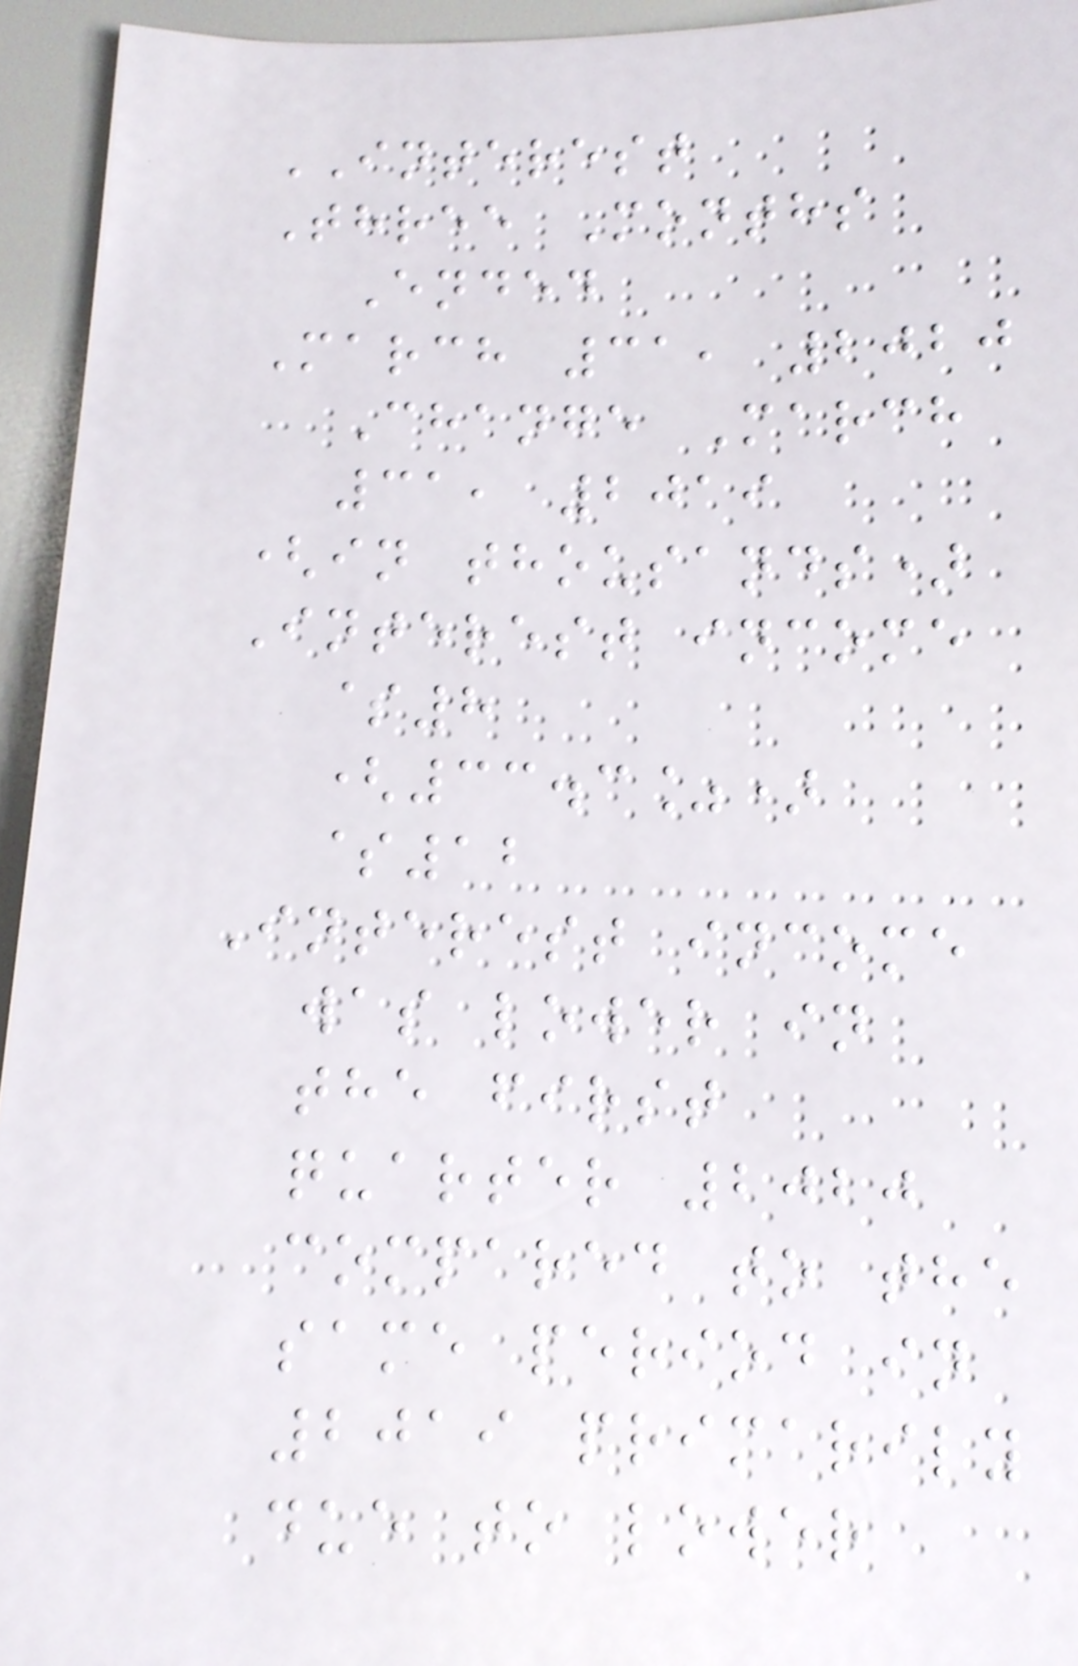INTEREST
Three Months
Ended
March 31, 2020
Change March
31, 2019
(in thousands)
Interest income
$8
(33.3%)
$12
Interest income
was lower in
the first
quarter 2020
compared to the
same period in
2019 primarily
due to lower
